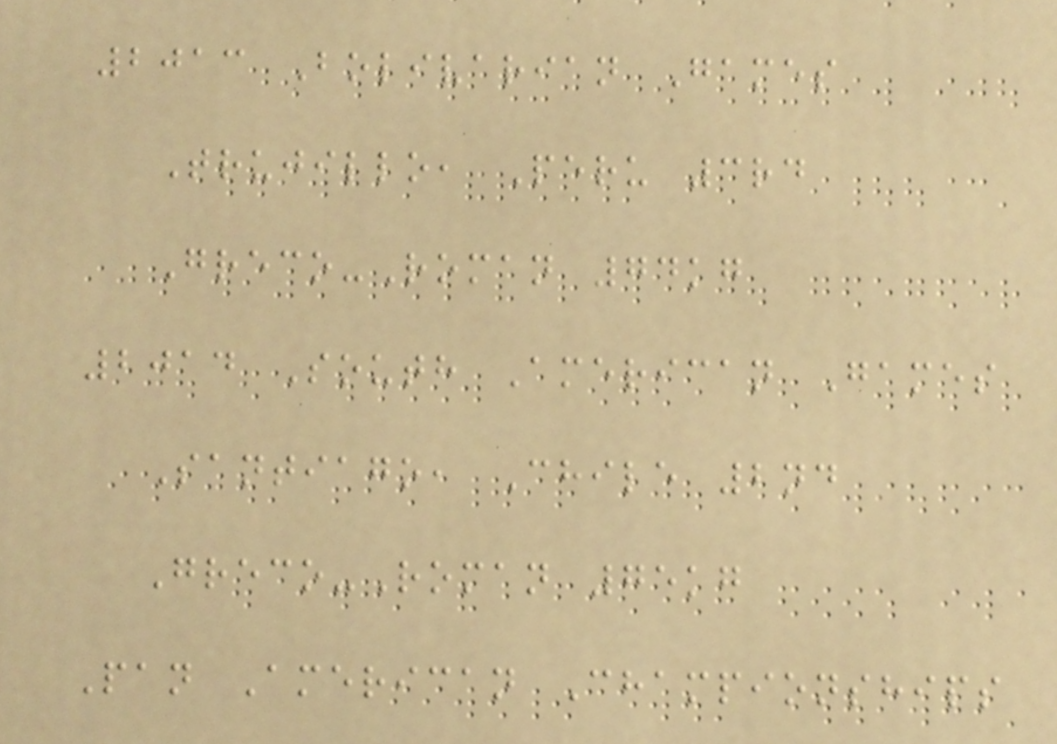2013 Bolivarian Games
Trujillo, Peru 3rd
Greco-Roman 74kg
2014 South American Games
Santiago, Chile 2nd
Greco-Roman 75kg
Pan American Championships
